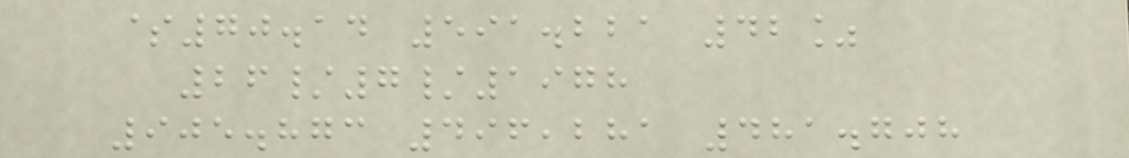$70.14 591.221 42%
26/7/1978
905.873 496,281 481.708
